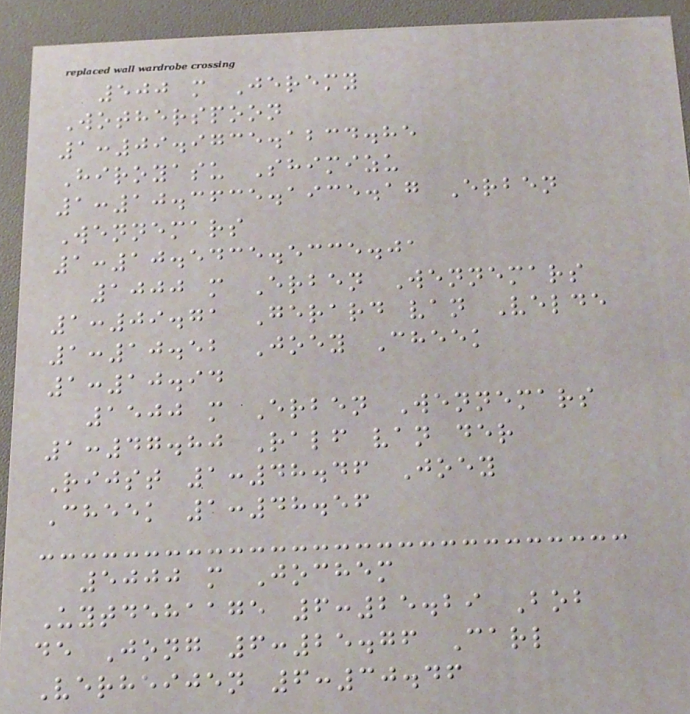500 m Jeremy
Wotherspoon
1:09.9735.1234.85
Hiroyasu Shimizu
1:10.3635.1935.17 Erben
Wennemars
1:10.5435.5335.01
1000 m Erben Wennemars
1:09.71 Gerard van Velde
1:10.52 Joey Cheek
1:10.94
1500 m Erben Wennemars
1:47.80 Ralf van der
Rijst 1:48.46 Joey
Cheek 1:48.56
5000 m Jochem
Uytdehaage 6:25.29 Bob
de Jong 6:25.76 Carl
Verheijen 6:30.46
